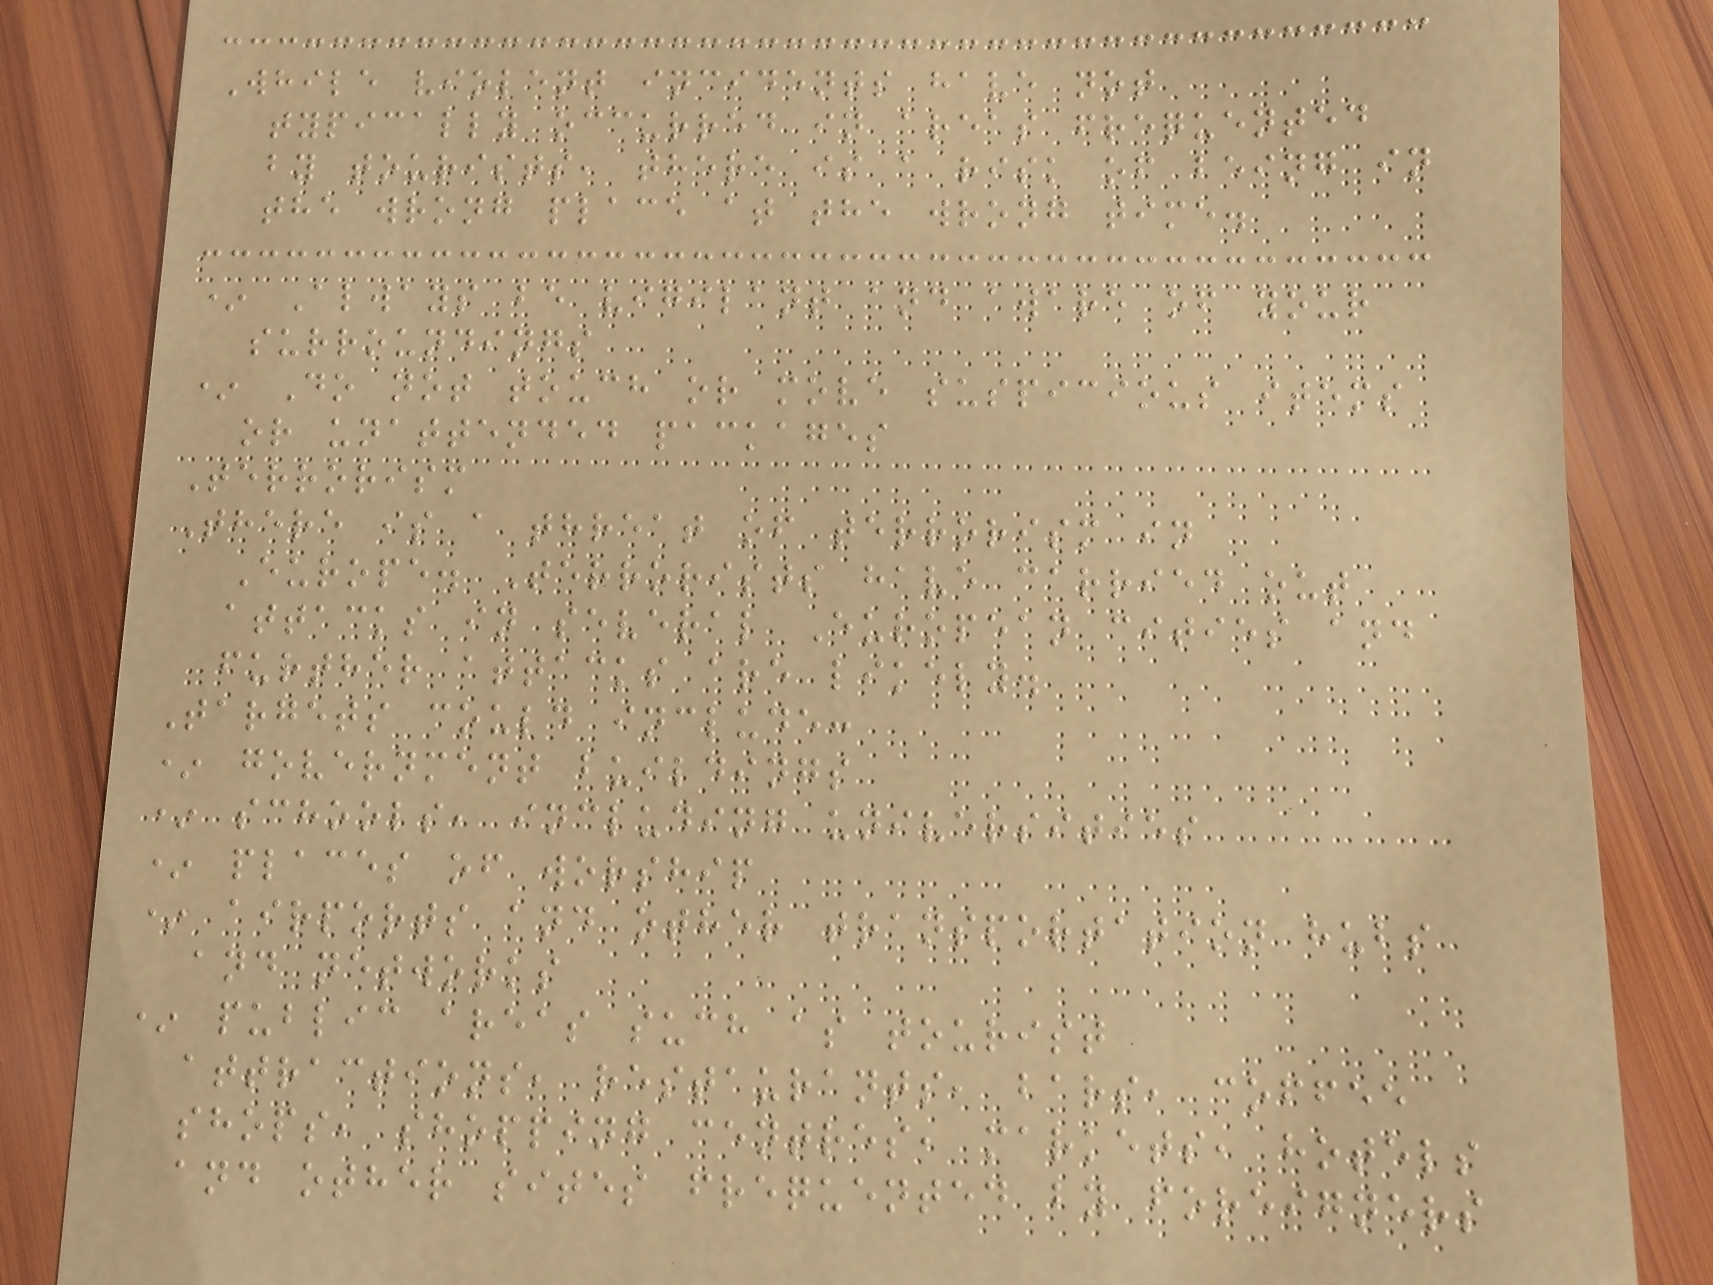While violent incidents have not
typically occurred in areas frequented
by tourists, there is a risk of being in
the wrong place at the wrong time.
* Always be vigilant and aware of your
surroundings
* Do not touch or move suspicious items
or unattended packages
Terrorism
There is a threat of terrorism in
Europe. Terrorists have carried out
attacks in several European cities and
further attacks are likely.
Targets could include:
* government buildings
* schools, including universities
* places of worship
* airports and other transportation hubs
and networks
* public areas such as tourist
attractions, restaurants, bars, coffee
shops, shopping centres, markets, hotels
and other sites frequented by foreigners
